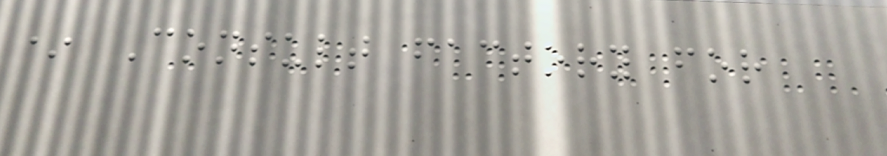* Consult factory for
